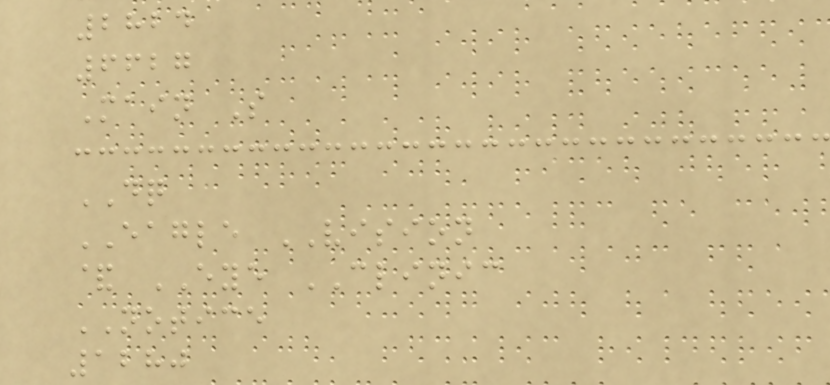2824
6627
Main S
DQ
EAGLE VISION
& EYE CLINIC
NOTICE
1280
